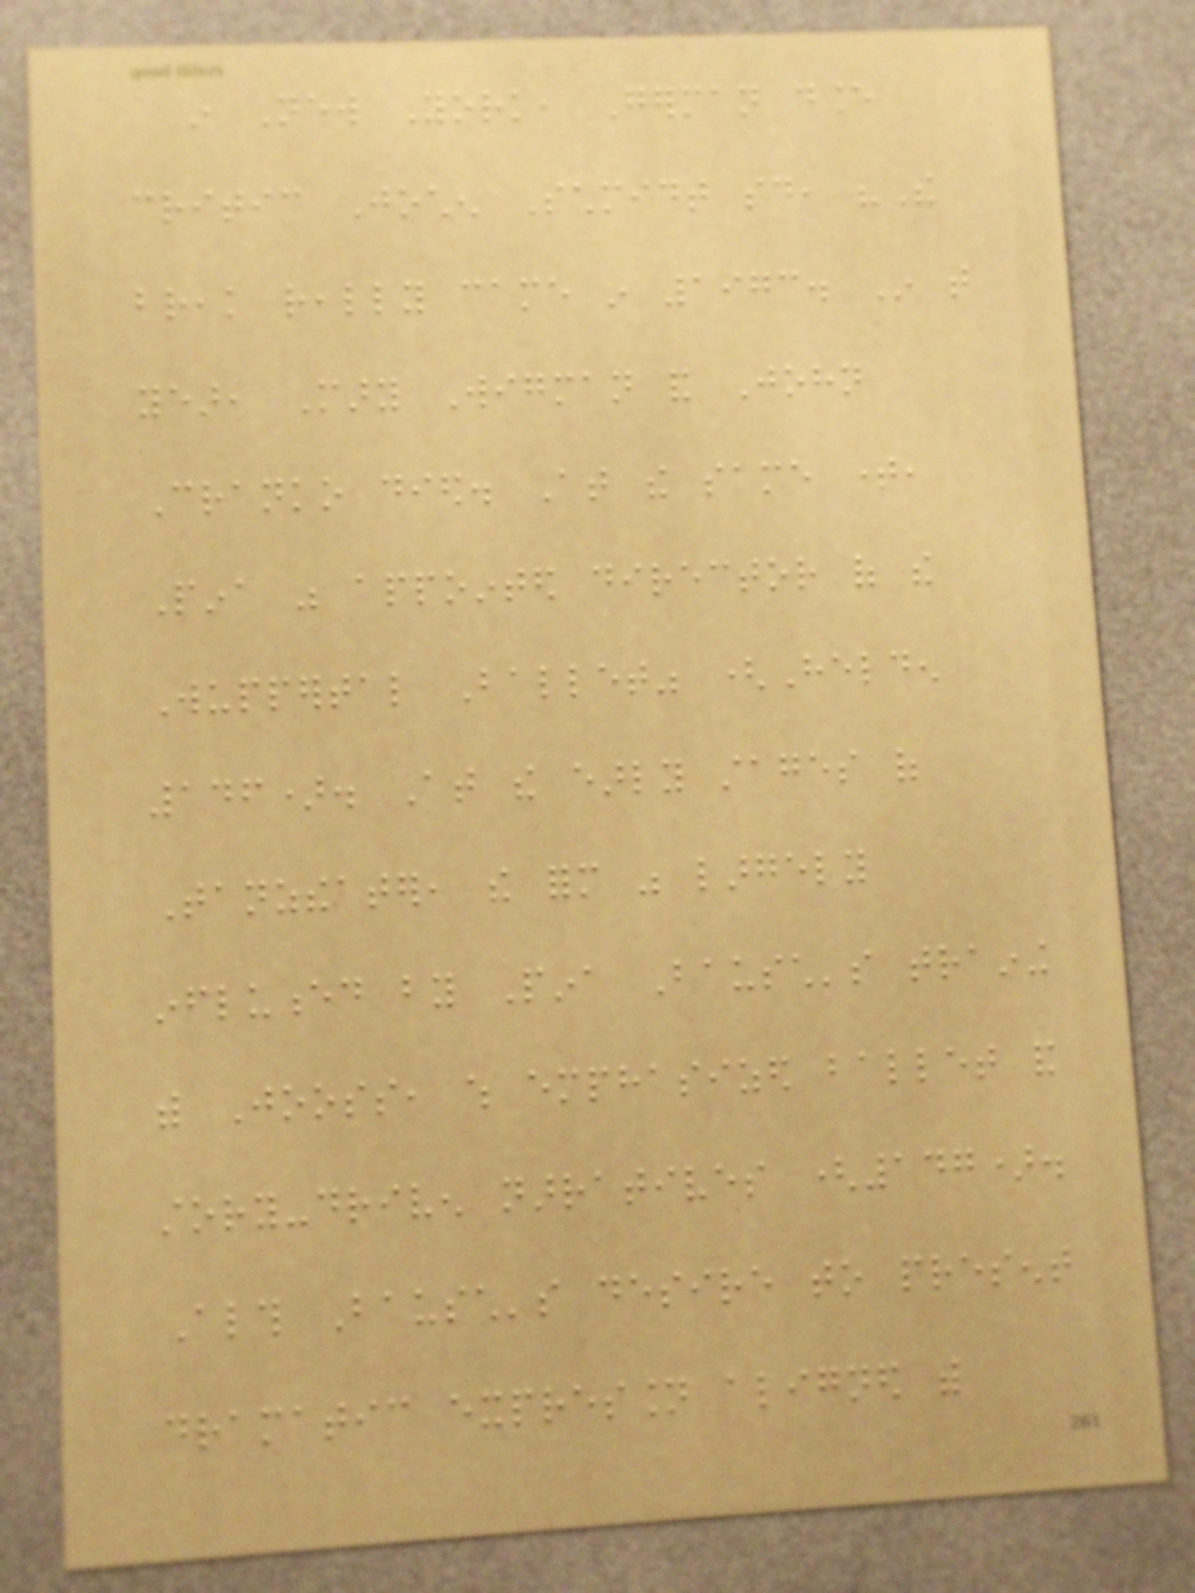in New York, German dance
critic Jochen Schmidt said, "The
break really came in 1973. In that
year, Mary Wigman and John
Cranko died. At the same time,
Pina was appointed director of the
Wuppertal Ballet" (Helden
146). At the early stages of
Tanztheater, the form was largely
influenced by Pina Bausch's training
with Jooss, which emphasized ballet and
story-driven narratives (147).
Although Bausch's desire to present
dramatic expression aligned with
